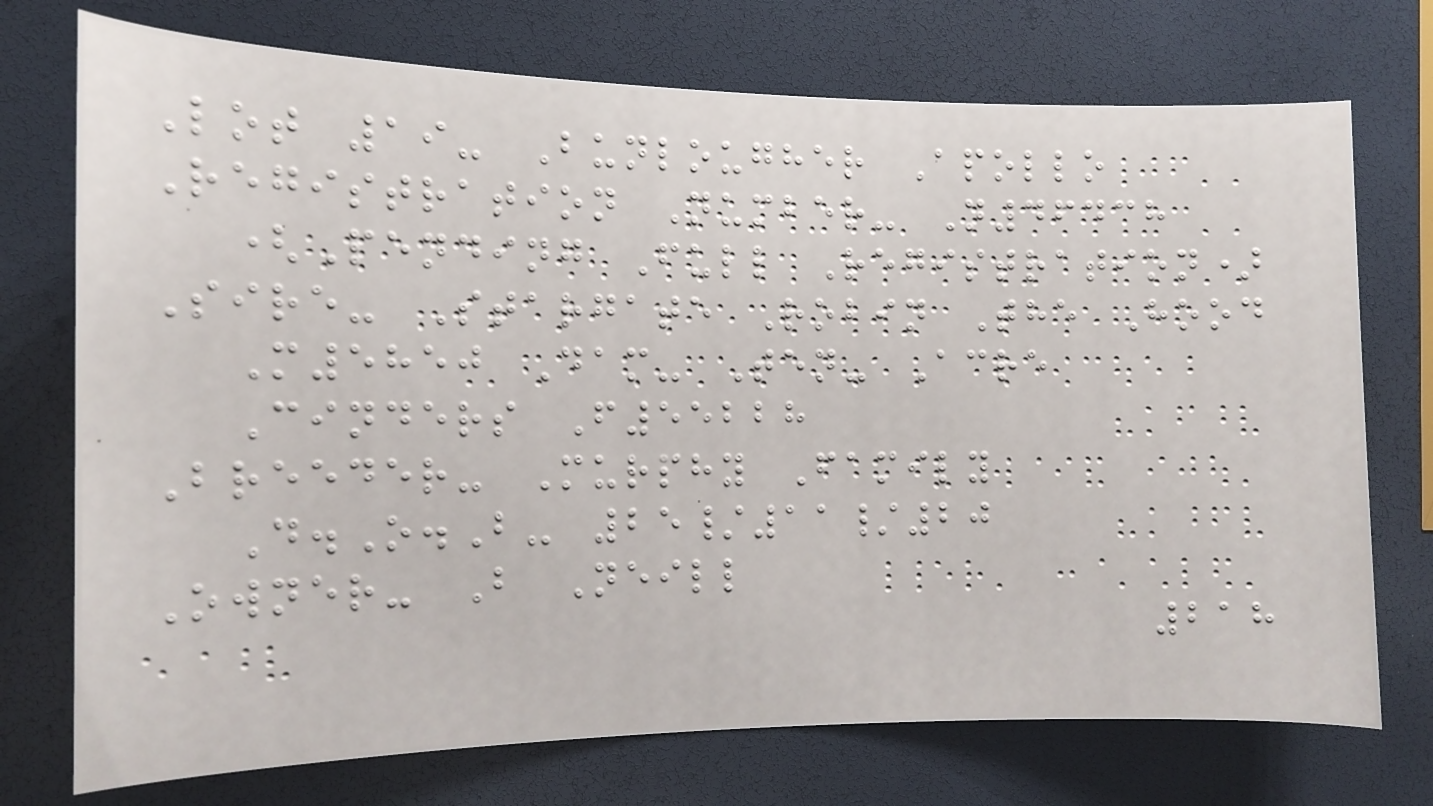Lot 19- Bunlougher Apollo
Registration Number- N46438
(Pending Full Registration)
Sire- Stargate Robin The Hood
M5850 Dam- Ten- Acre
Cinders F55228
Breeder- Murphy Family
D.O.B- 25/11/20
Owner- B Neill
218
